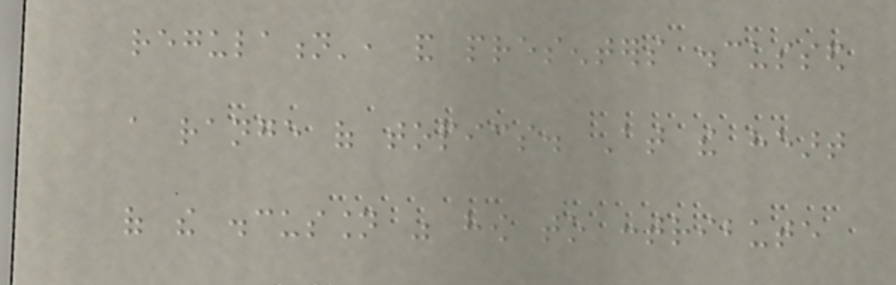regulation', and presenters discussed
a range of topics. At the heart
of the discussion was how to contribute
